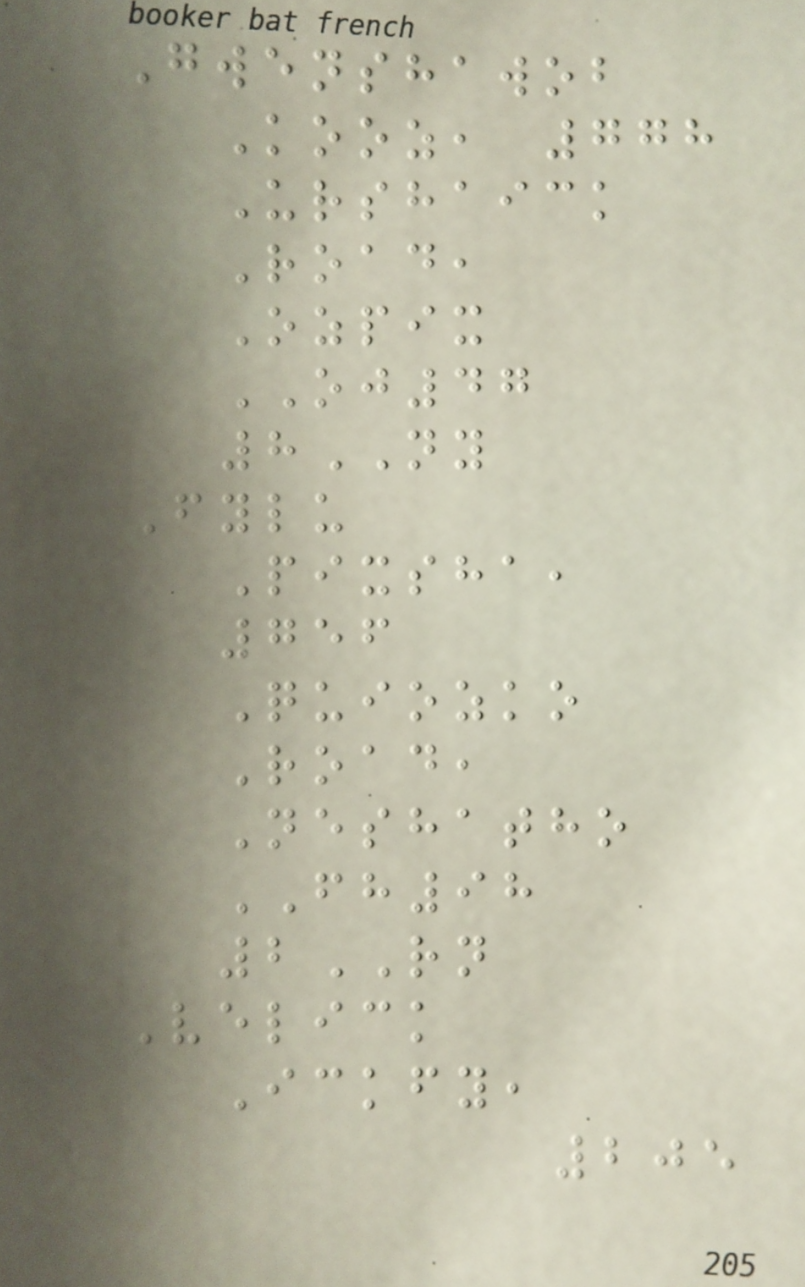Gwenshawob
Kooz, 778
Urshaick
Road,
Ozpix
OJ47
8NY
Fylu
Pixsha,
756
Quiozko
Road,
Neshatho
FH98
2RN
Velick
Ickfy,
205
